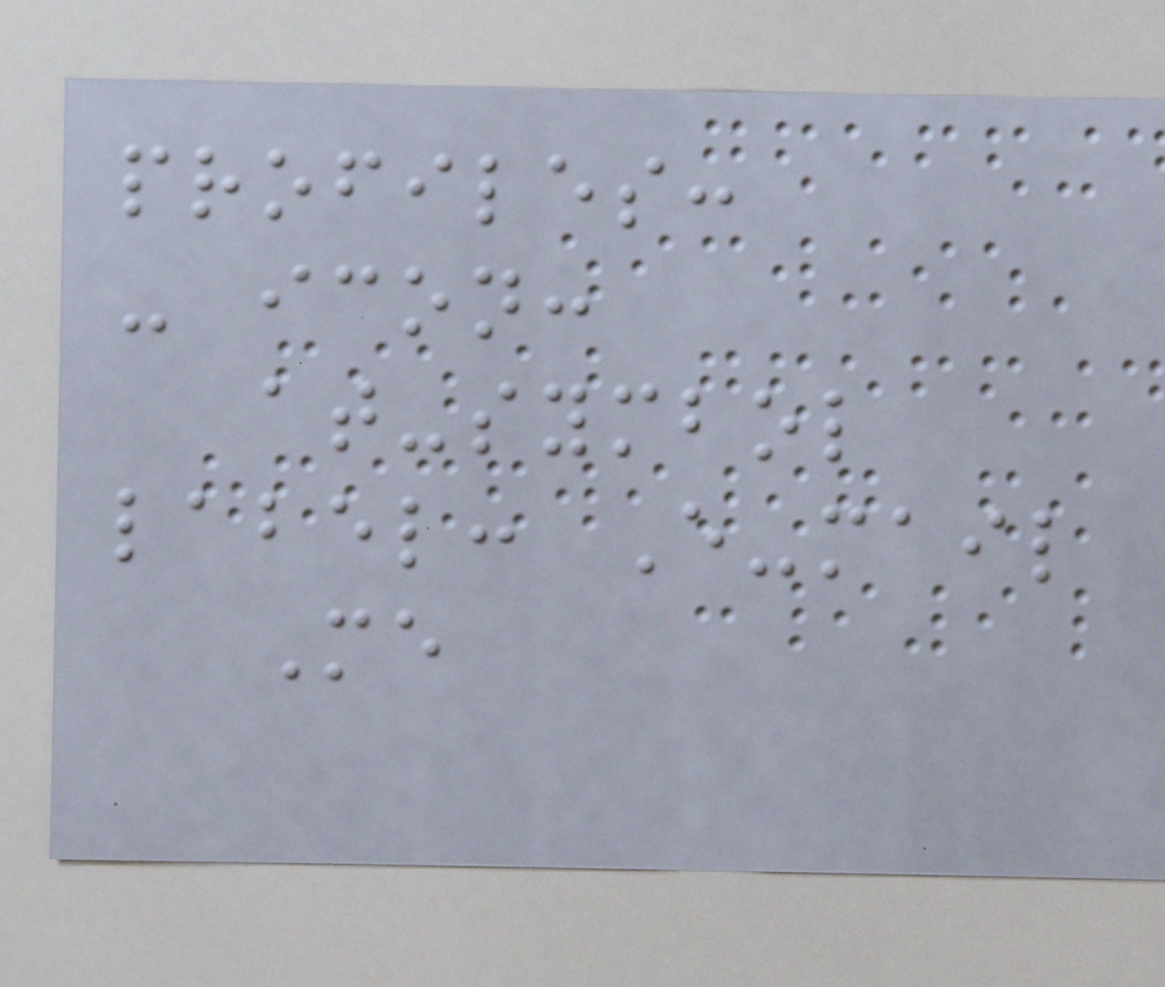profiles:
- icon:
at-symbol
label: E-mail
Me
